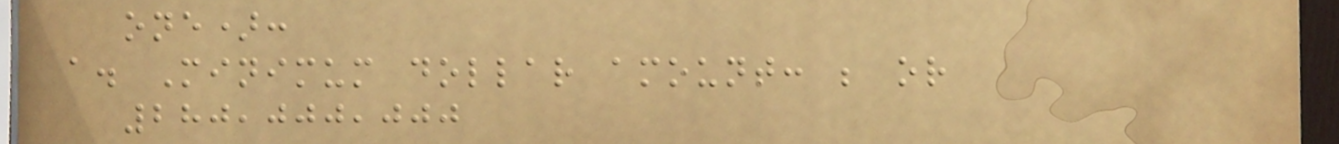one):
a. Minimum dollar amount: ; or
280,000,000
